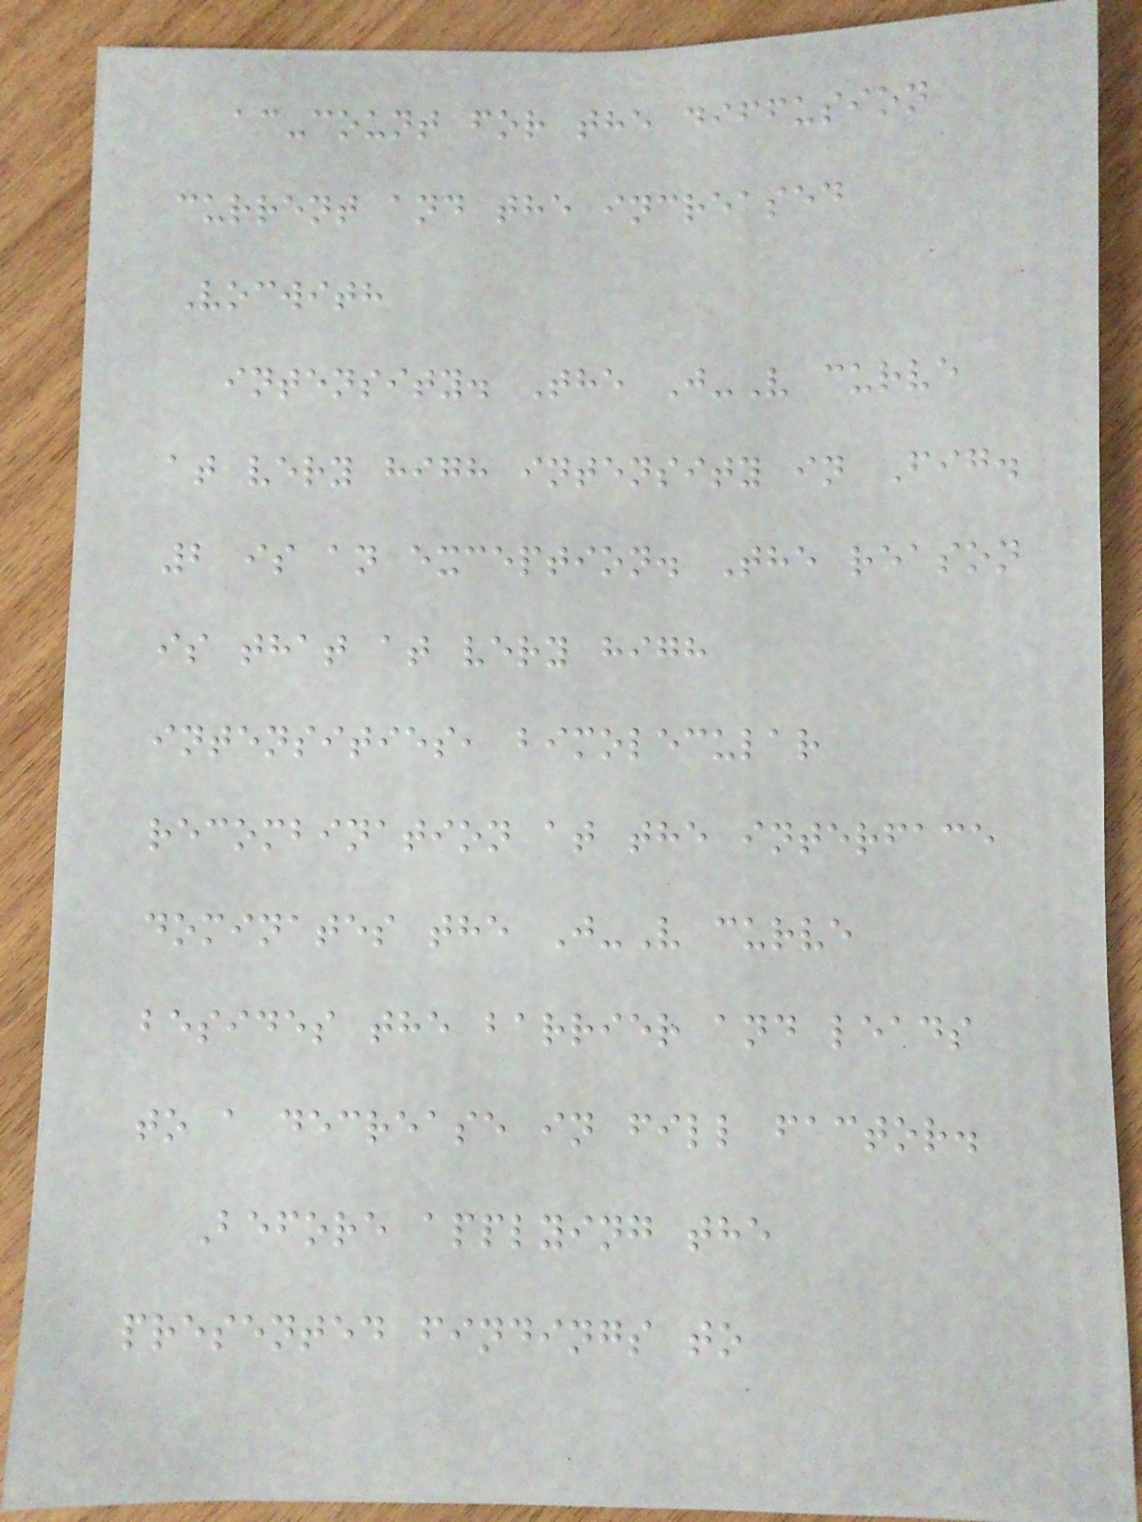ac-count for the diffusion
current and the increased
Vocwith
intensity. The J-V curve
at very high intensity in Fig.
2 is an exception. The reason
is that at very high
intensities, bimolecular
recombination at the interface
dominates the J-V curve
besides the barrier and leads
to a decrease in fill factor.
Before applying the
presented findings to
